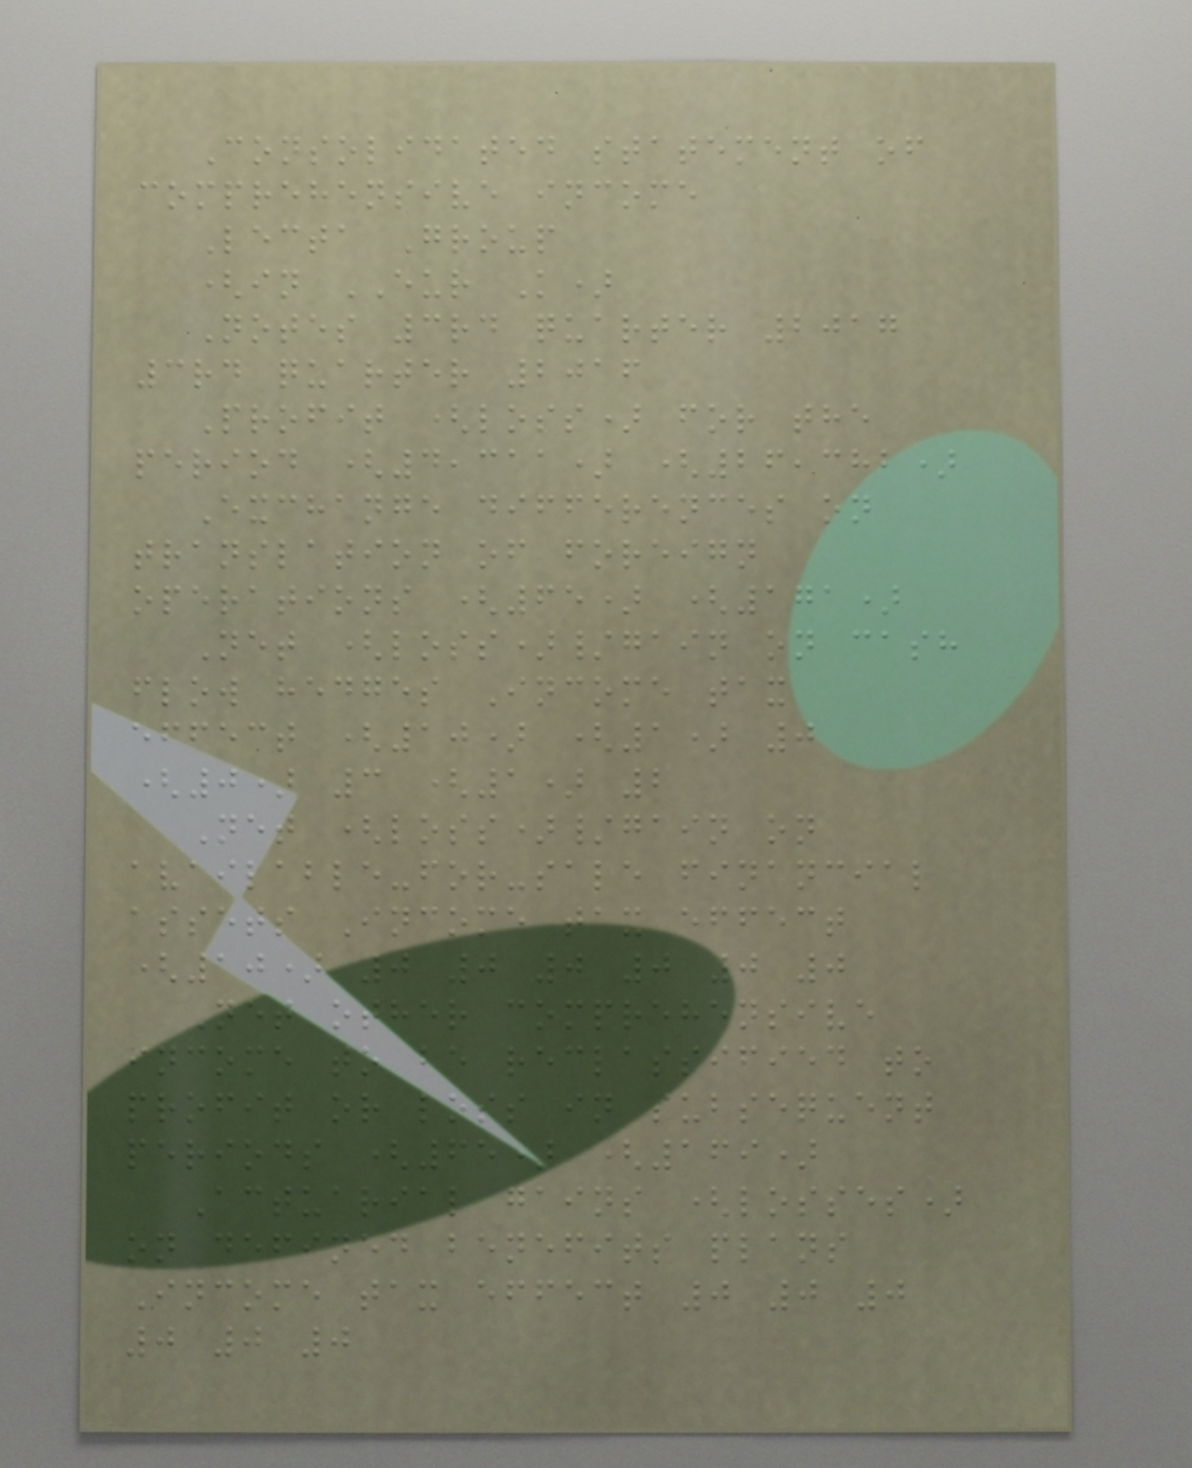Consolidated statement of
comprehensive income
Lecta Group
(in EUR K)
Notes 3rd quarter 2017
3rd quarter 2016
Profit (loss) for the
period (4,311) (26,382)
Exchange differences on
translation of foreign
operations (65) (171)
Net (loss)/gain on cash
flow hedges Income tax
effect (10) (1) 0
(0) 3 (1) 2
Net (loss)/gain on
available-for-sale financial
assets Income tax effect
(10) 0 0 0 0 0 0
Net other comprehensive
income to be reclassified to
profit or loss in subsequent
periods (65) (169)
Actuarial gains (losses)
on defined benefits plans
Income tax effect 0 0 0
0 0 0
